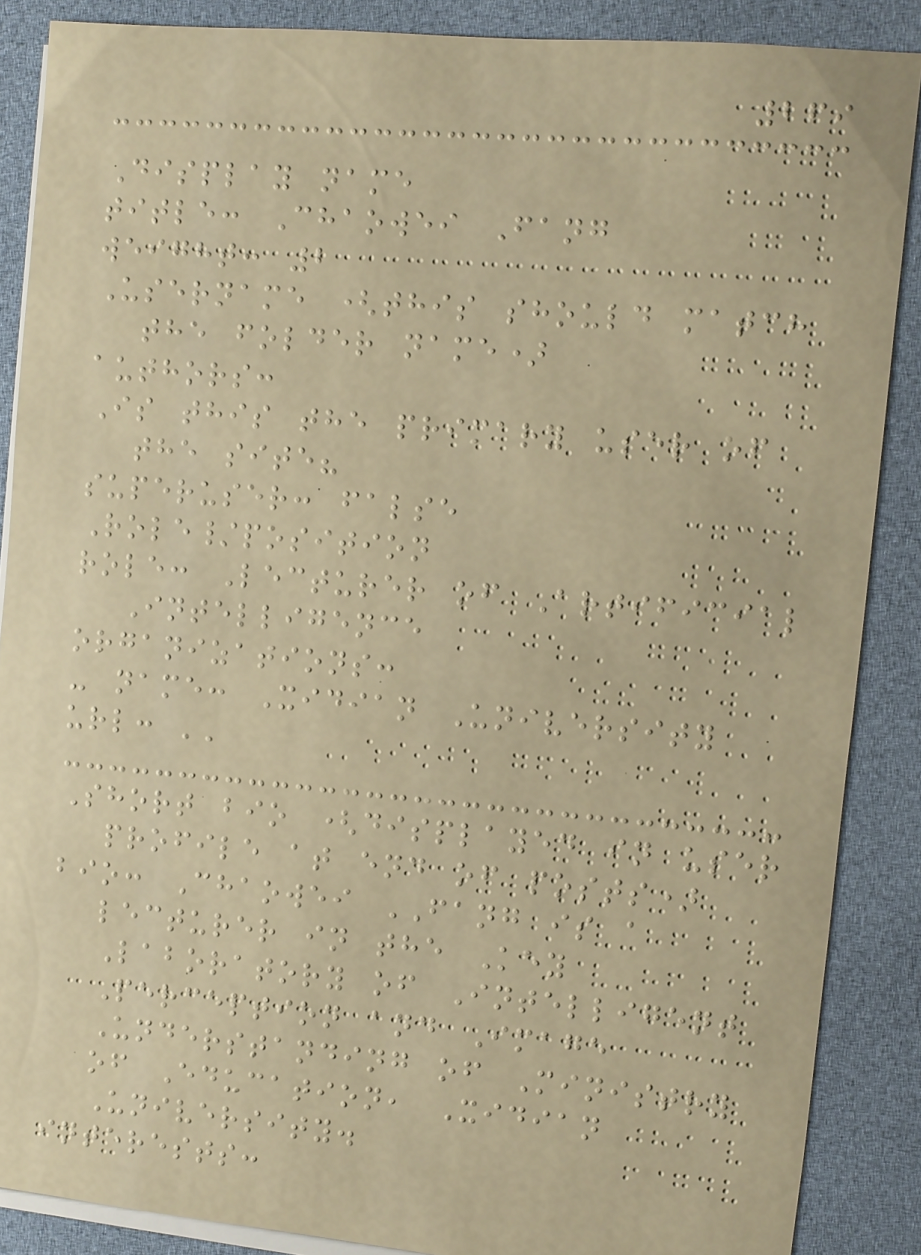269
Display name
title: Chaowei Fang
weight: 2
Username (this should match
the folder name)
authors:
Is this the primary user of
the site?
superuser: false
Role/position
role: Lecturer of Artificial
Intelligence
organizations:
- name: Xidian University
url: ''
Short bio (displayed in user
profile at end of posts)
bio: Chaowei FANG is a
lecturer in the Key
Laboratory of Intelligent
Perception and Image
Understanding of Ministry
of Education, Xidian
University.
interests:
